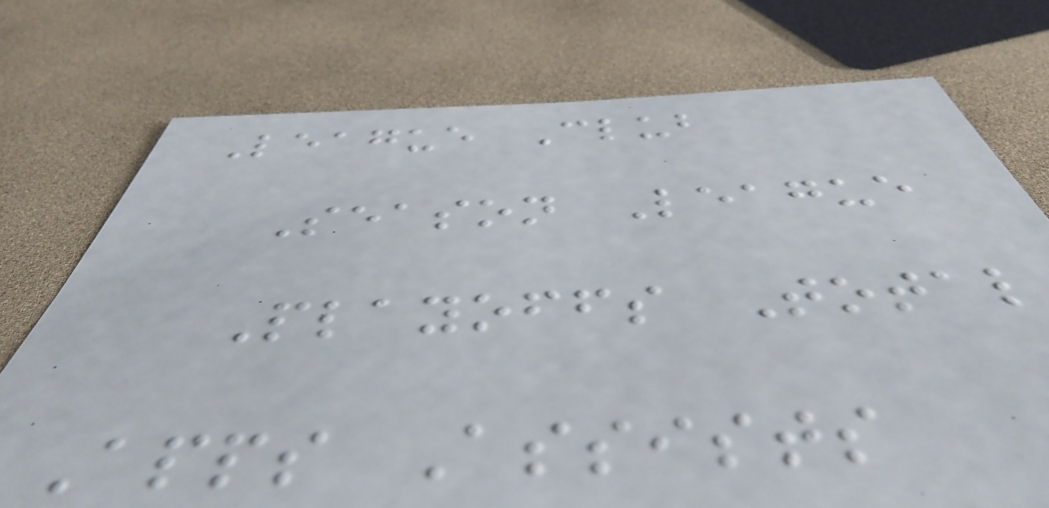League Club
Season League
Playoffs Total
Apps Assists
